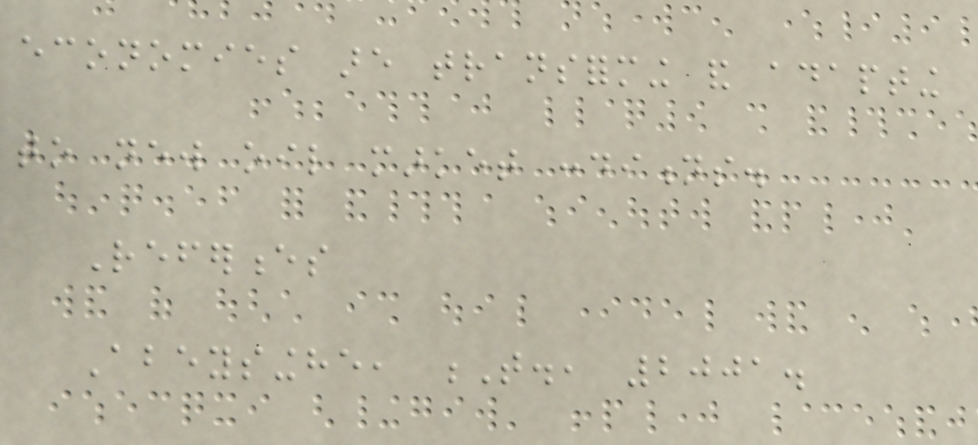economies are transforming and adapting
to new oil market conditions.
References
Abeysinghe, T., 2001.
